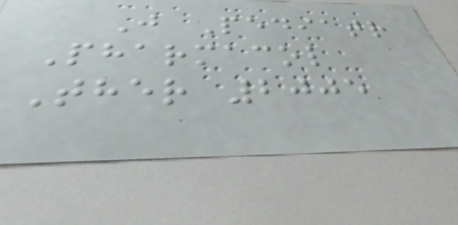J Pediatr
Pharmacol
Ther 2005
